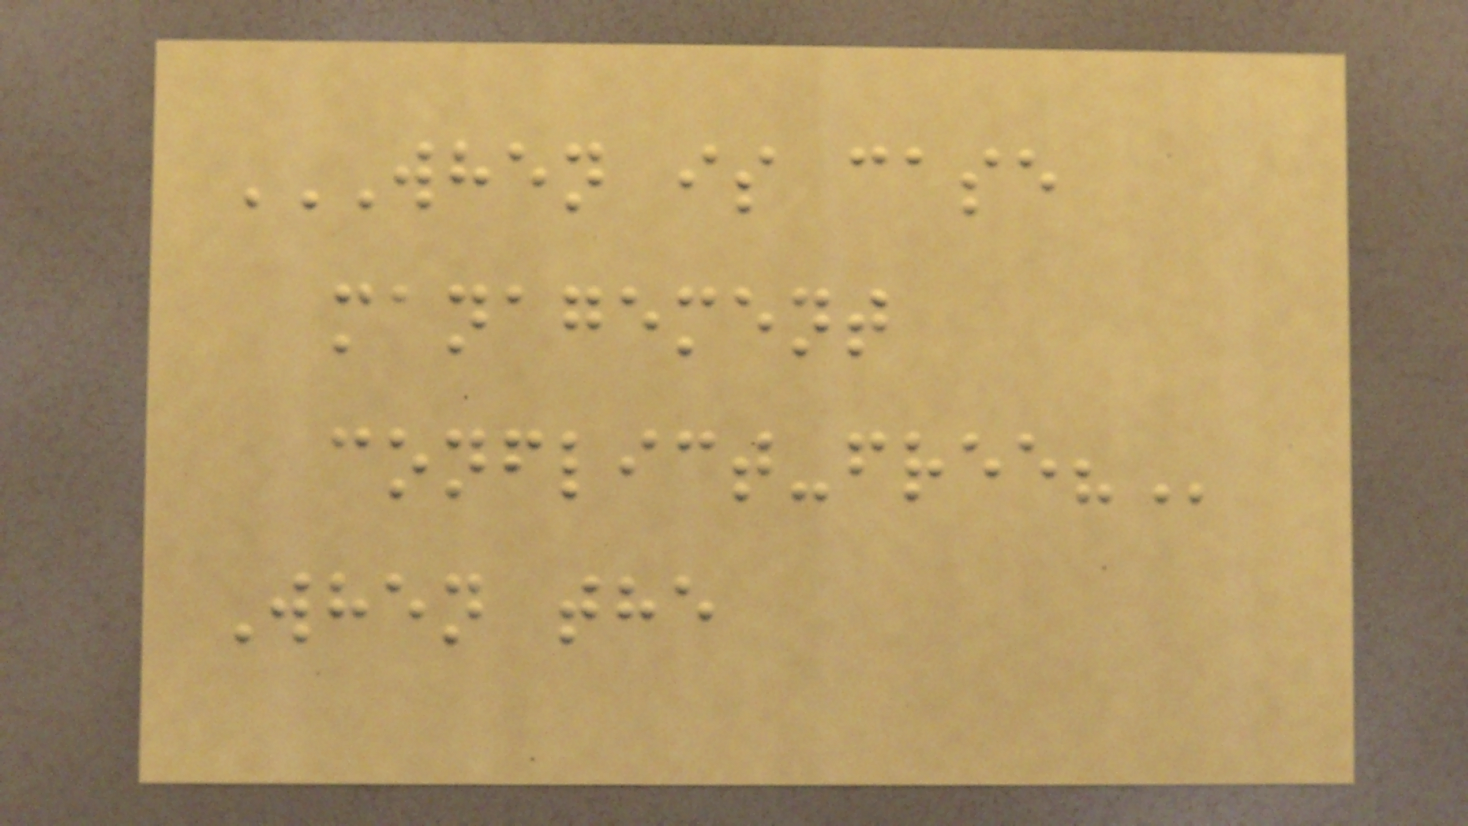WHEN IS CASE
MANAGEMENT
CONFLICT-FREE?
When the
